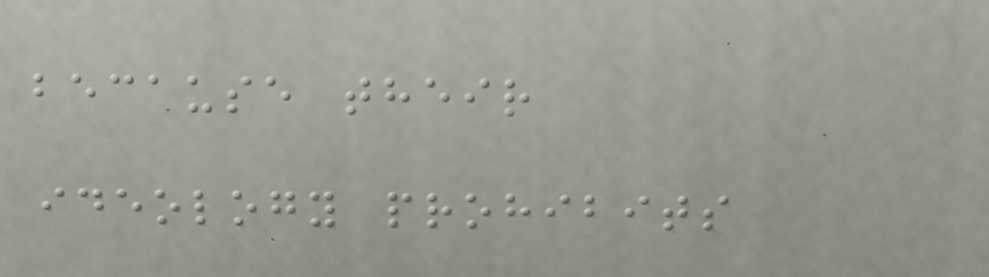because their
ideology prohibits
